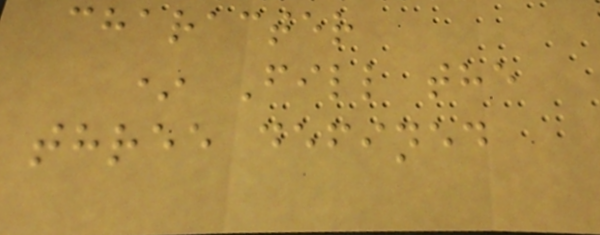character
* Fill the
three defined
